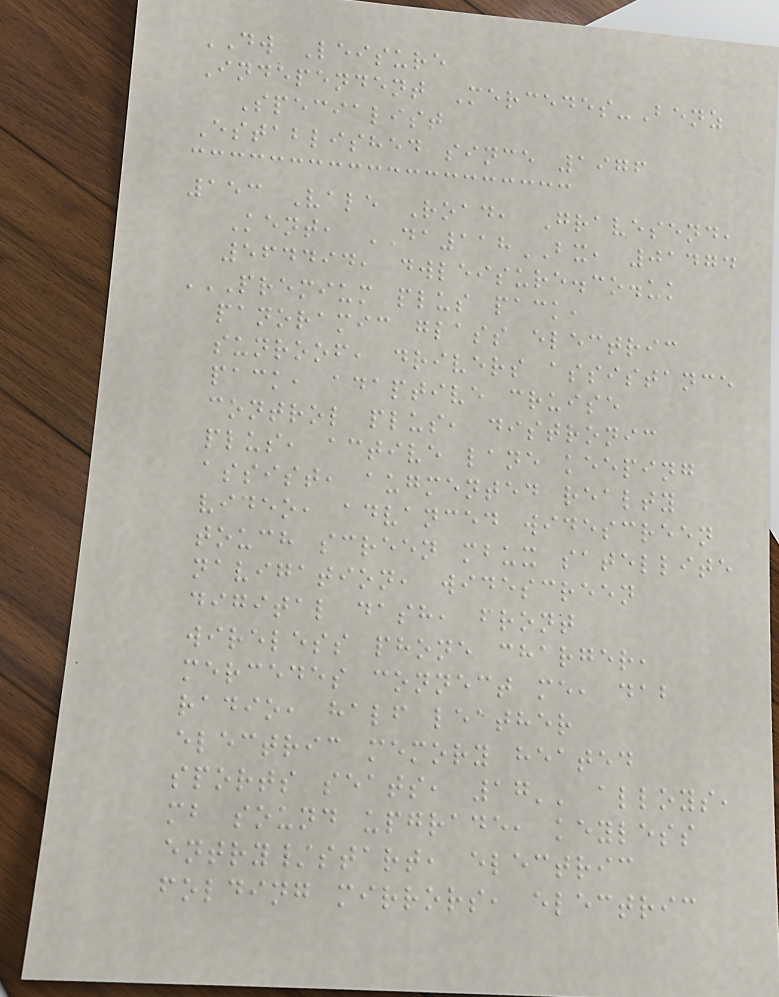DW Leisure
Independent Mercedes-Benz
Specialist
Established since 1976
153 Vale Road, Gravesend,
Kent, DA118BX, 01474
564494, dwleisure.co.uk
PREMIUM PLUS PACK,
PANORAMIC GLASS ELECTRIC
SUNROOF, DRIVERS ASSISTANCE
PACK, ADAPTIVE CRUISE
CONTROL PLUS, DISTRONIC
PLUS, ACTIVE LANE KEEPING
ASSIST, AUGMENTED REALTY
VIDEO, ADVANCED WIDESCREEN
TOUCH SCREEN MBUX SATELLITE
NAVIGATION, WIDESCREEN
DIGITAL DASH, FRONT
WIRELESS PHONE CHARGER,
MERCEDES CONNECT ME, DAB
RADIO, HALF LEATHER
ELECTRIC MEMORY HEATED
SPORTS SEATS, 17'' ALLOYS,
MB SOUND UPGRADE, KEYLESS
ENTRY/START, ELECTRIC
FOLDING MIRRORS, ELECTRIC
